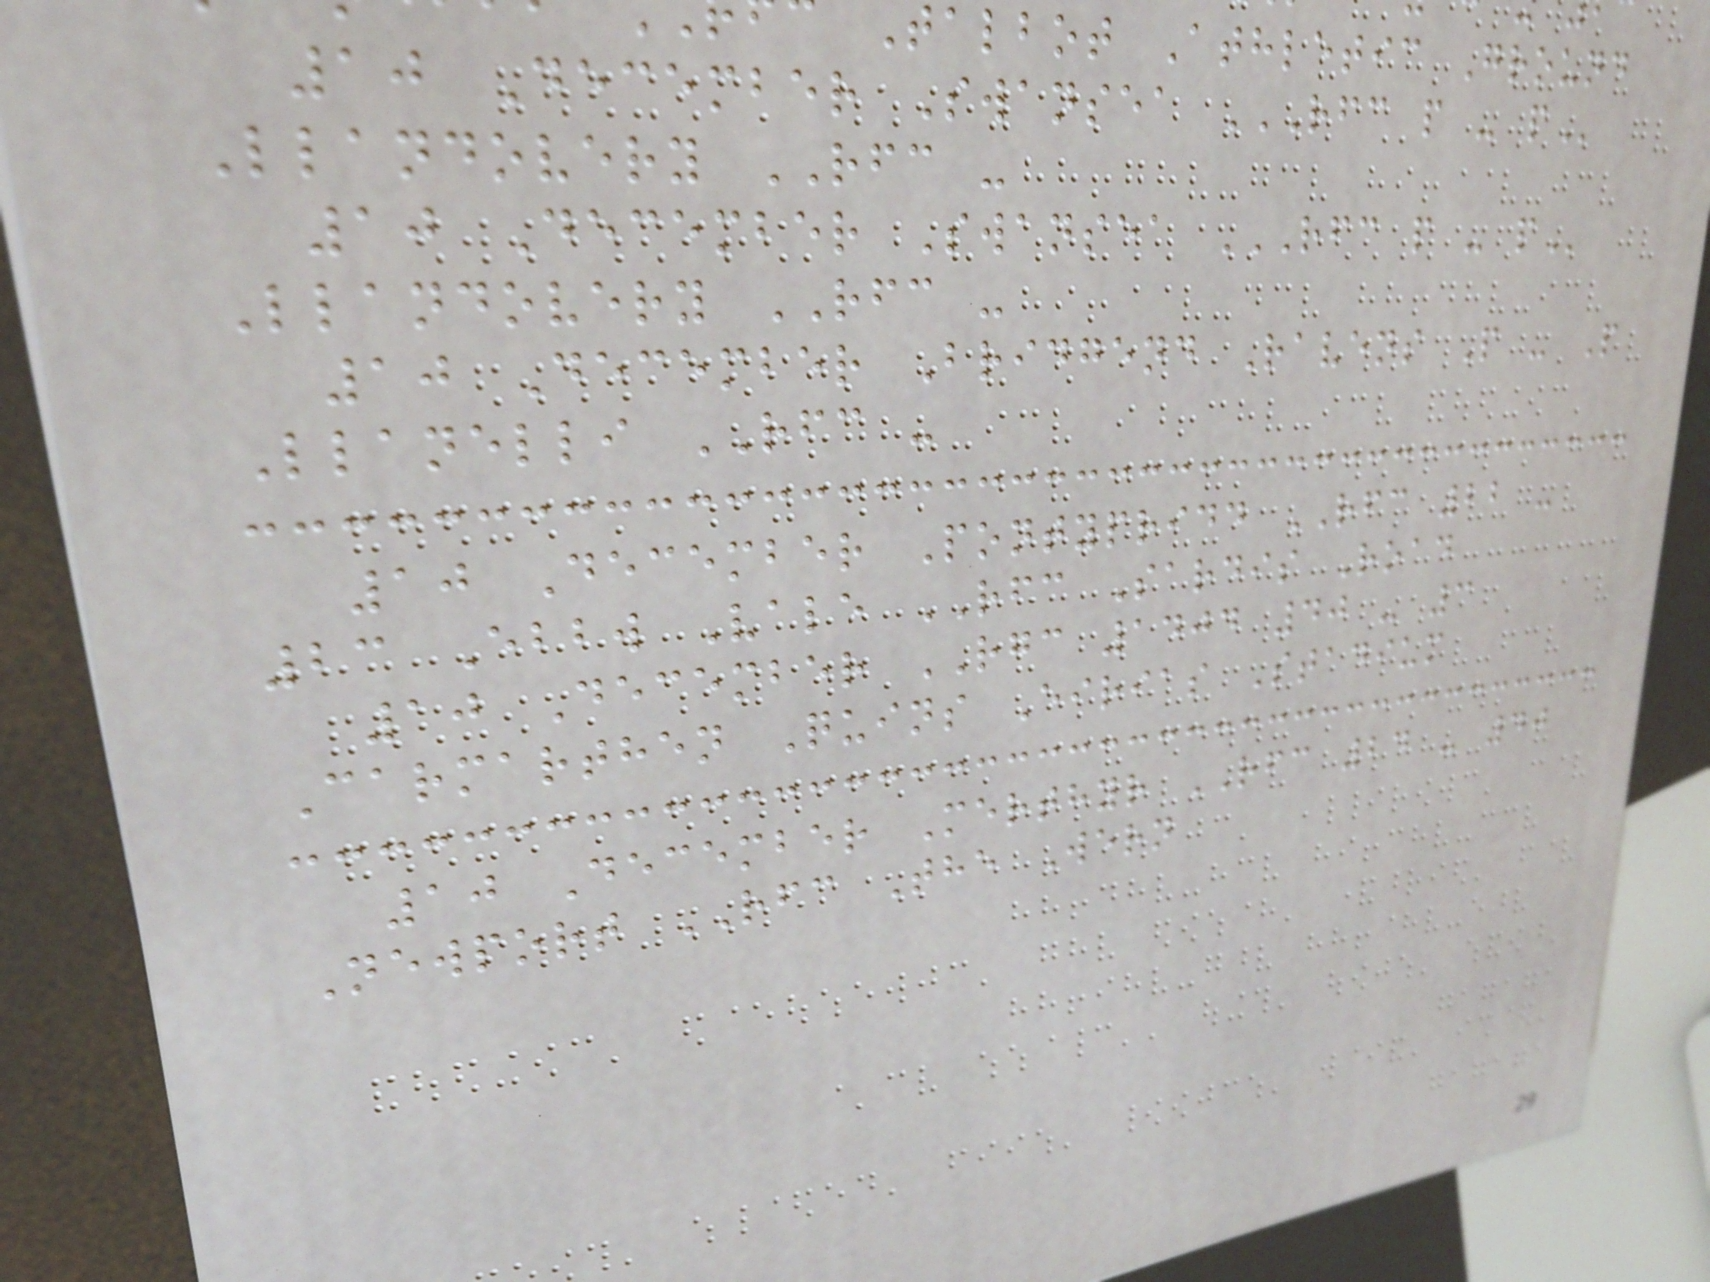Talbot Athletic Ground
10 December Swansea RFC P - P
Llandovery RFC -
10 December Swansea RFC P - P
Llandovery RFC -
10 December Bridgend Ravens P - P
Llanelli RFC -
10 December Pontypridd RFC 22 -
23 Ebbw Vale RFC Sardis Road
10 December RGC 1404 40 - 3
Carmarthen Quins Eirias Stadium
10 December Merthyr RFC 24 - 40
Newport RFC The Wern
